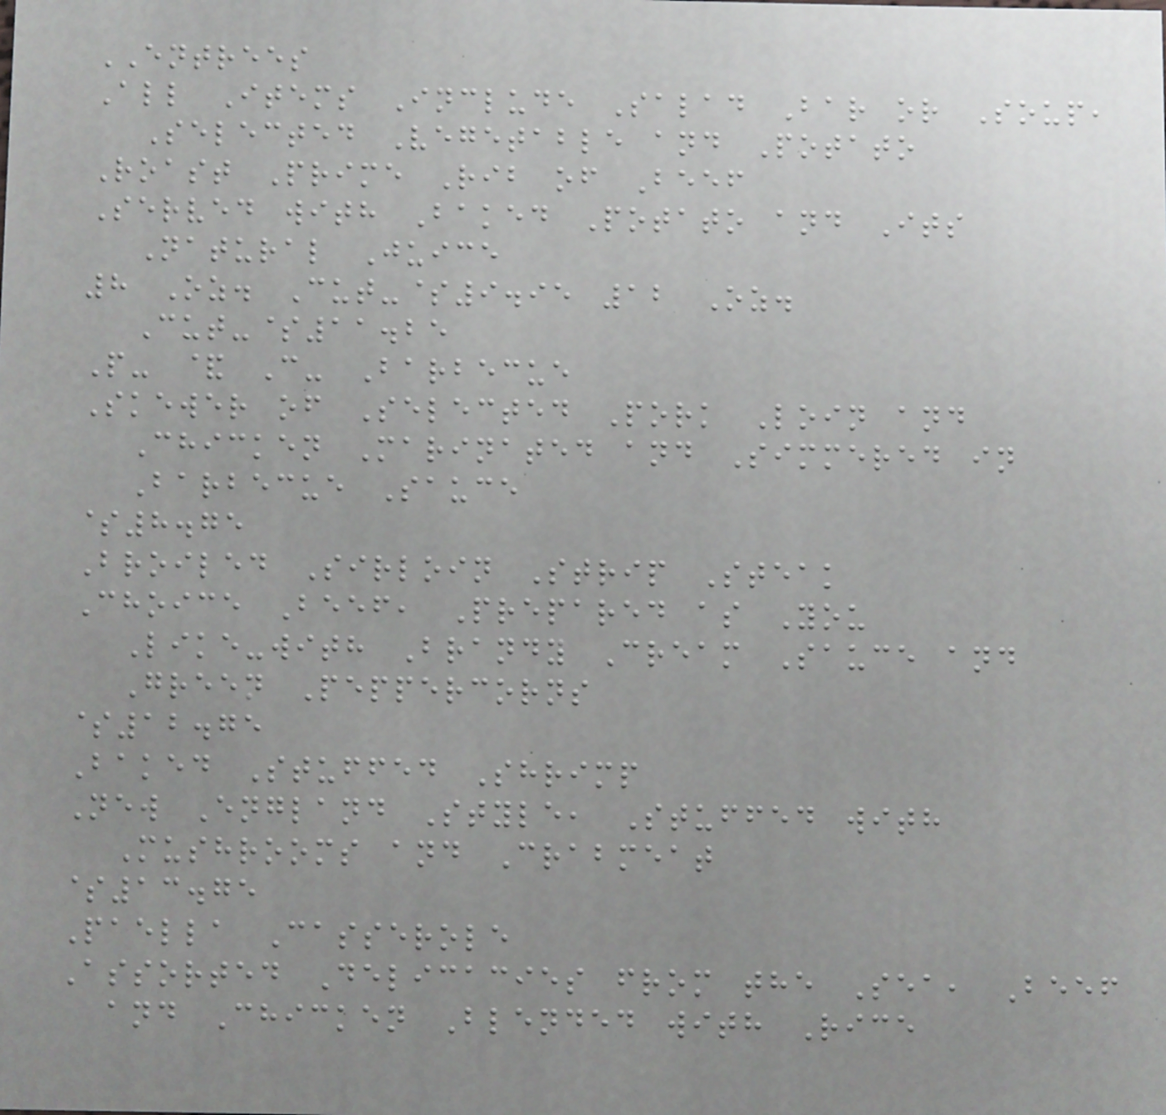ENTREES
All Items Include Salad Bar or Soup,
Selected Vegetable and Potato
Roast Prime Rib of Beef
Served with Baked Potato and Its
Natural Juice
8 Oz. Cut-$9.95 12 Oz.
Cut-$11.25
P- & C- Barbecue
Skewer of Selected Pork Loin and
Chicken Marinated and Simmered in
Barbecue Sauce
$8.75
Broiled Sirloin Strip Steak
Choice Beef, Prepared as You
Like-with Brandy Cream Sauce and
Green Peppercorns
$12.75
Baked Stuffed Shrimp
New England Style, Stuffed with
Mushrooms and Crabmeat
$13.75
Paella Casserole
Assorted Delicacies from the Sea, Beef
and Chicken Blended with Rice
